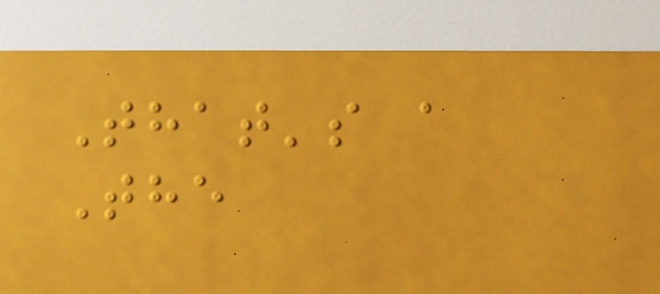That's a
The
